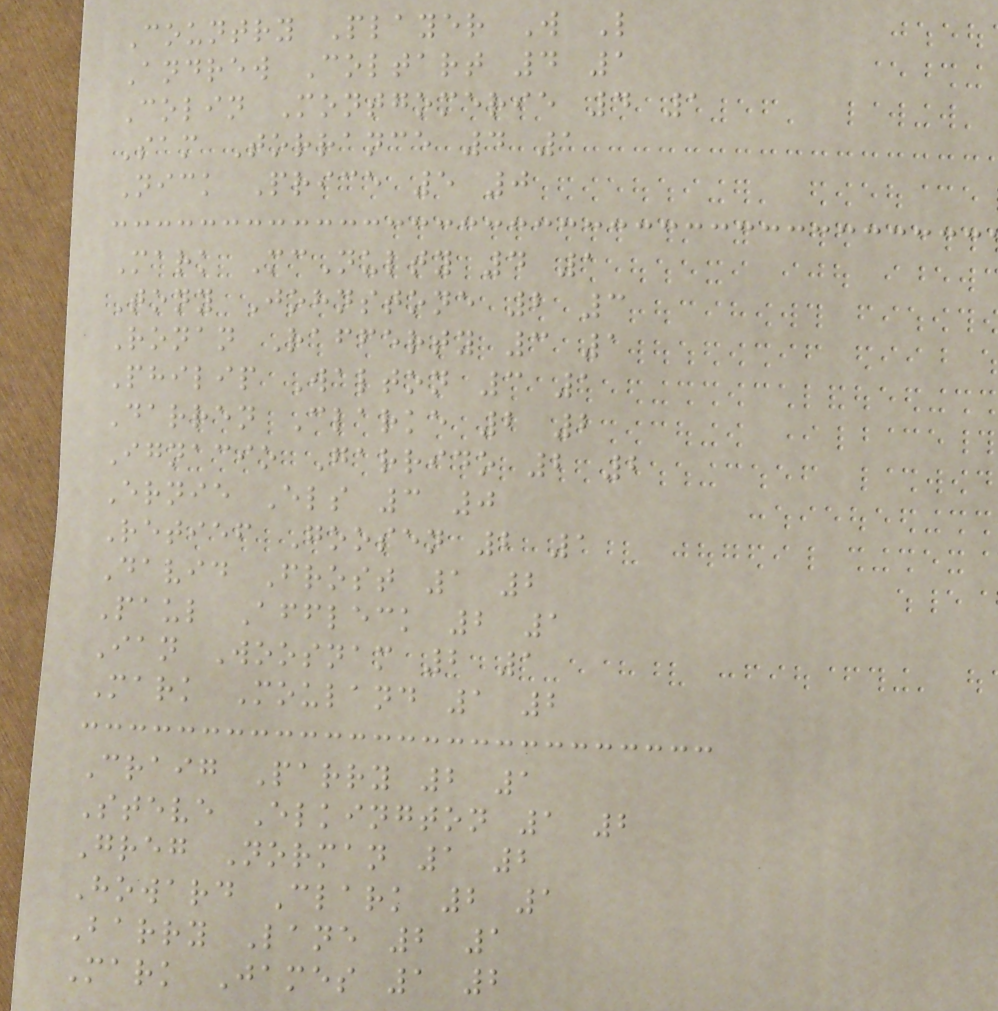Country Player W L
Andrew Coltart 4 1
Colin Montgomerie 4 1
Sam Torrance 4 1
Nick Price 5 0
Mark McNulty 4 1
Tony Johnstone 2 3
Ronan Rafferty 3 1
Philip Walton 3 1
Darren Clarke 2 2
Ignacio Garrido 2 2
Ernie Els 3 0
Retief Goosen 2 1
David Frost 1 2
Paul Affleck 2 1
Ian Woosnam 2 1
Mark Mouland 1 2
Craig Parry 2 1
Steve Elkington 1 2
Greg Norman 1 2
Howard Clark 2 1
Barry Lane 2 1
Mark James 1 2
